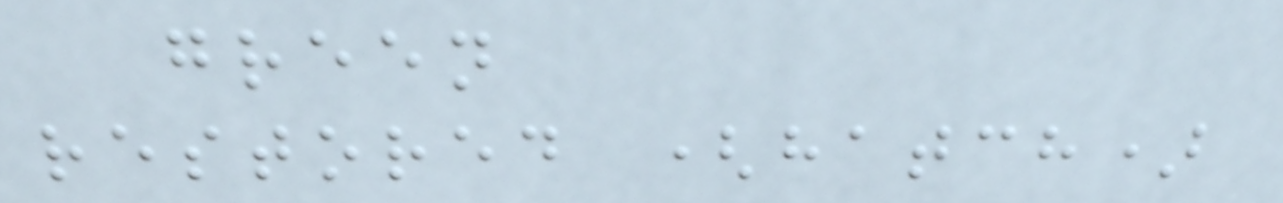green
restored (hatch)
